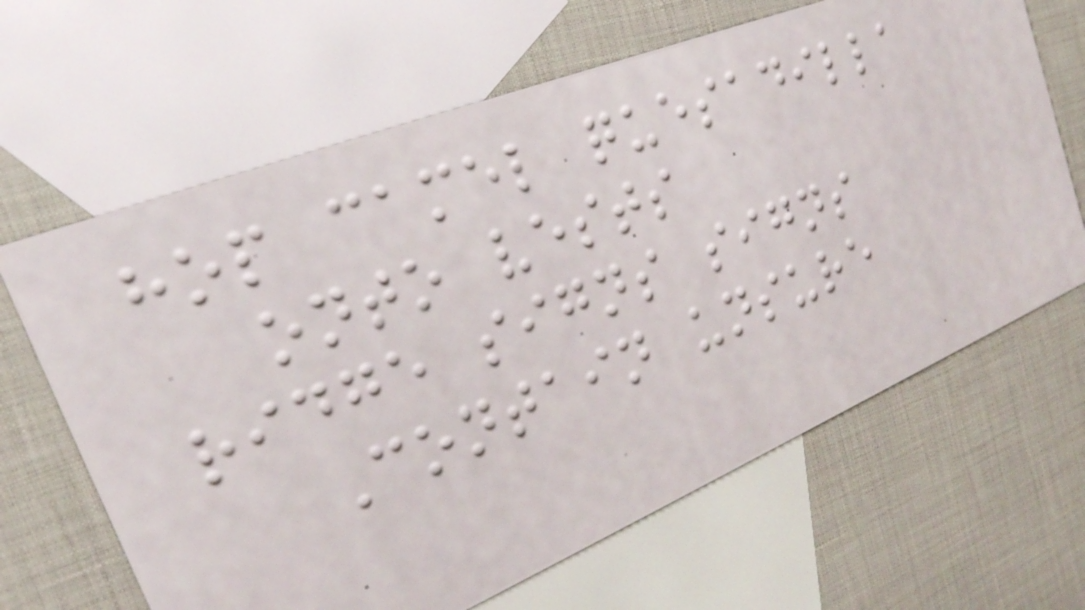hop camel quesadilla
onto vests
ridge signs signs
Contain unsure
